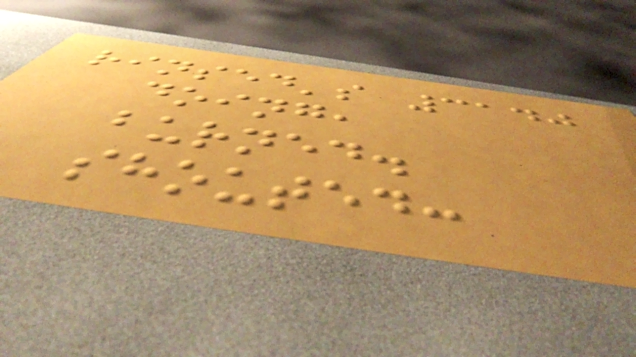rinsed's 3140
doing,
burned.
shouted:
